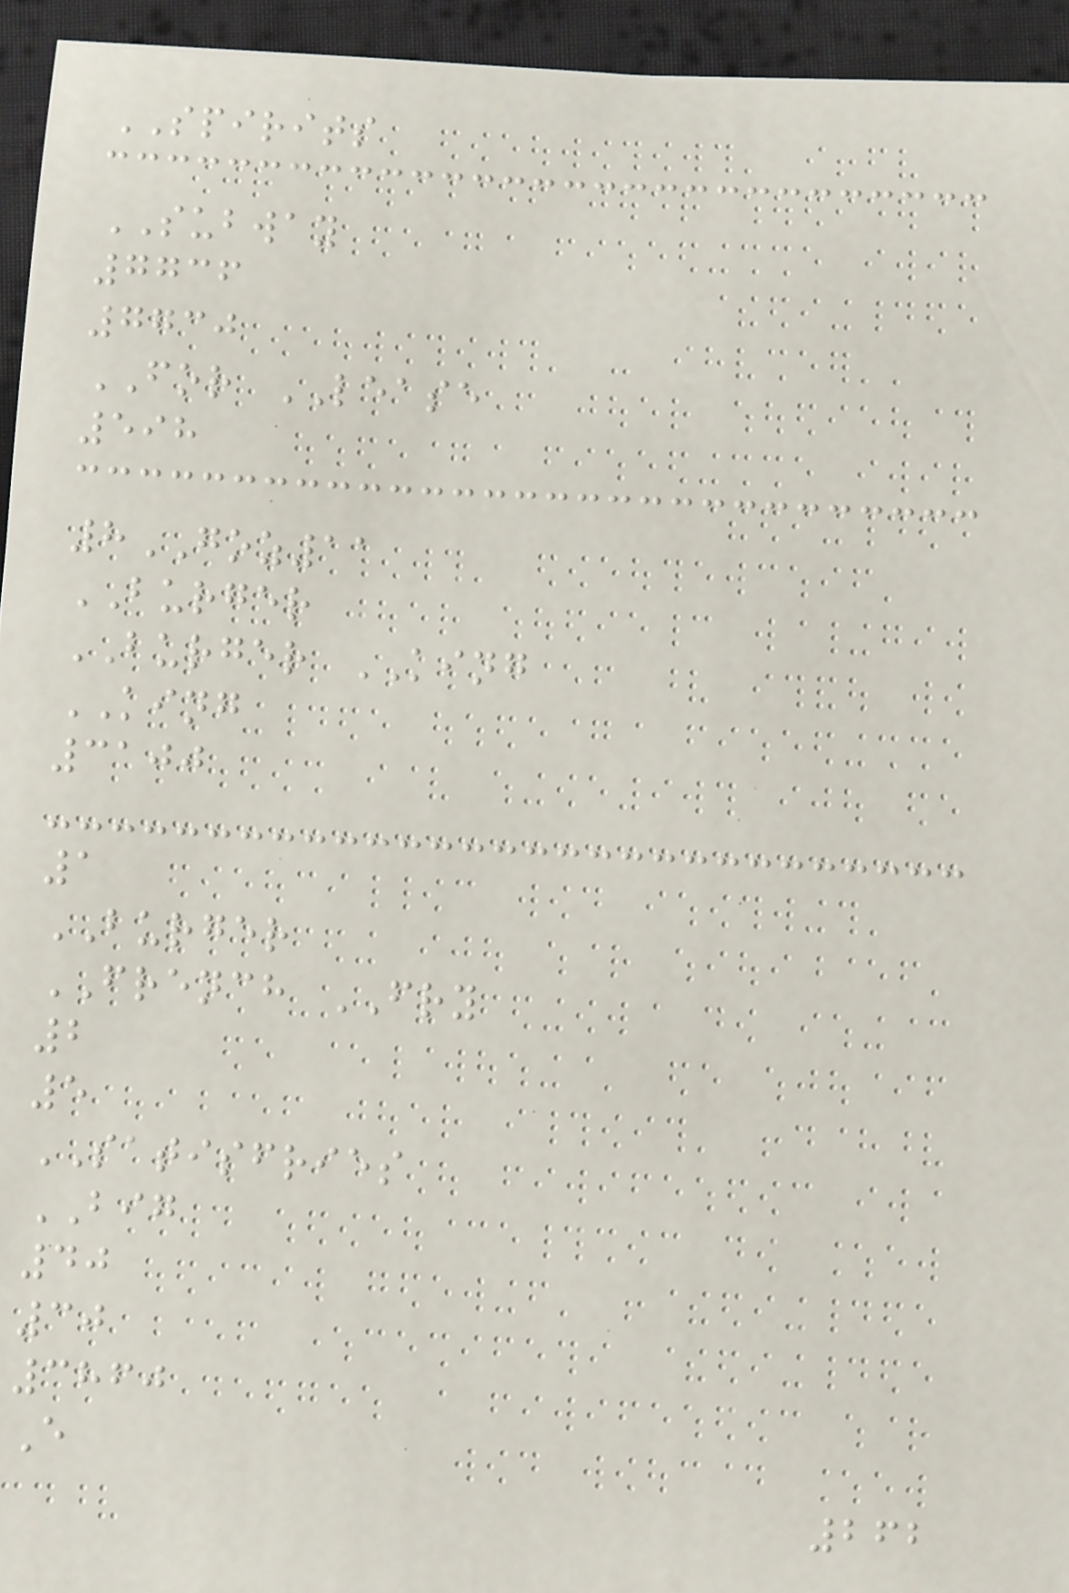SPIRITS
SUBWAY
7736
7730
FOR LEASE
598
8GOZ11
BURGER
BURGER KING
KING
3100
1
BURGER
FRENCH FRY
2
5
SATISFRIES
BIG
40
30
3860
E
262
